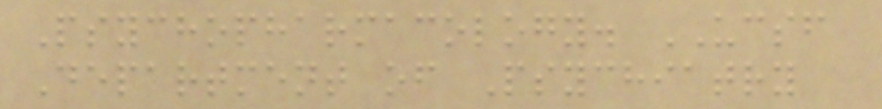Psychopharmacology. UCSF
Department of Psychiatry
